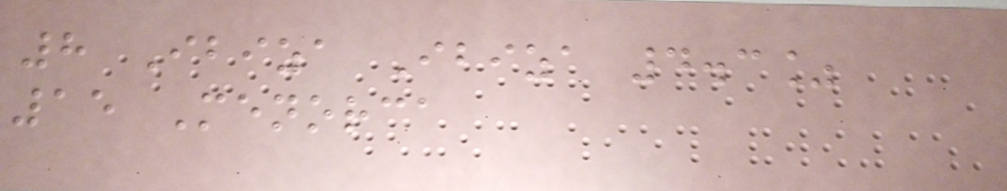8 Ibiza Ibiza 4.3%
15 Menorca
